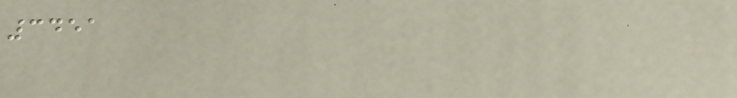3451
